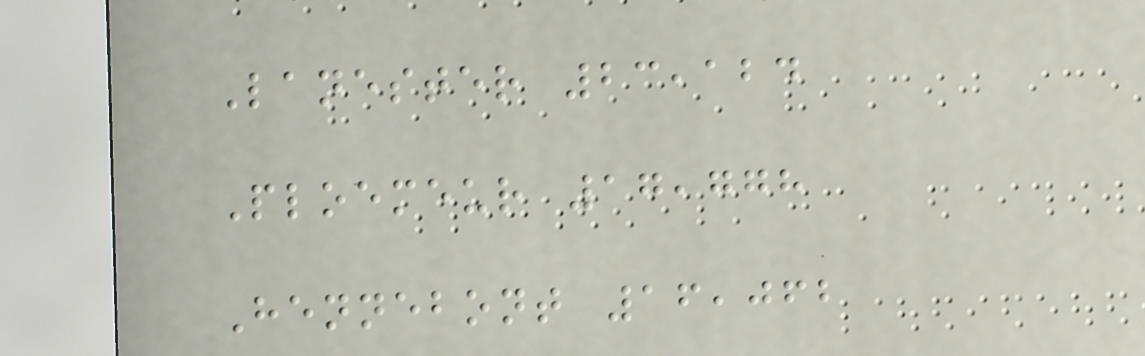Lanester 23,124
Ploemeur 17,778
Hennebont 16,062
